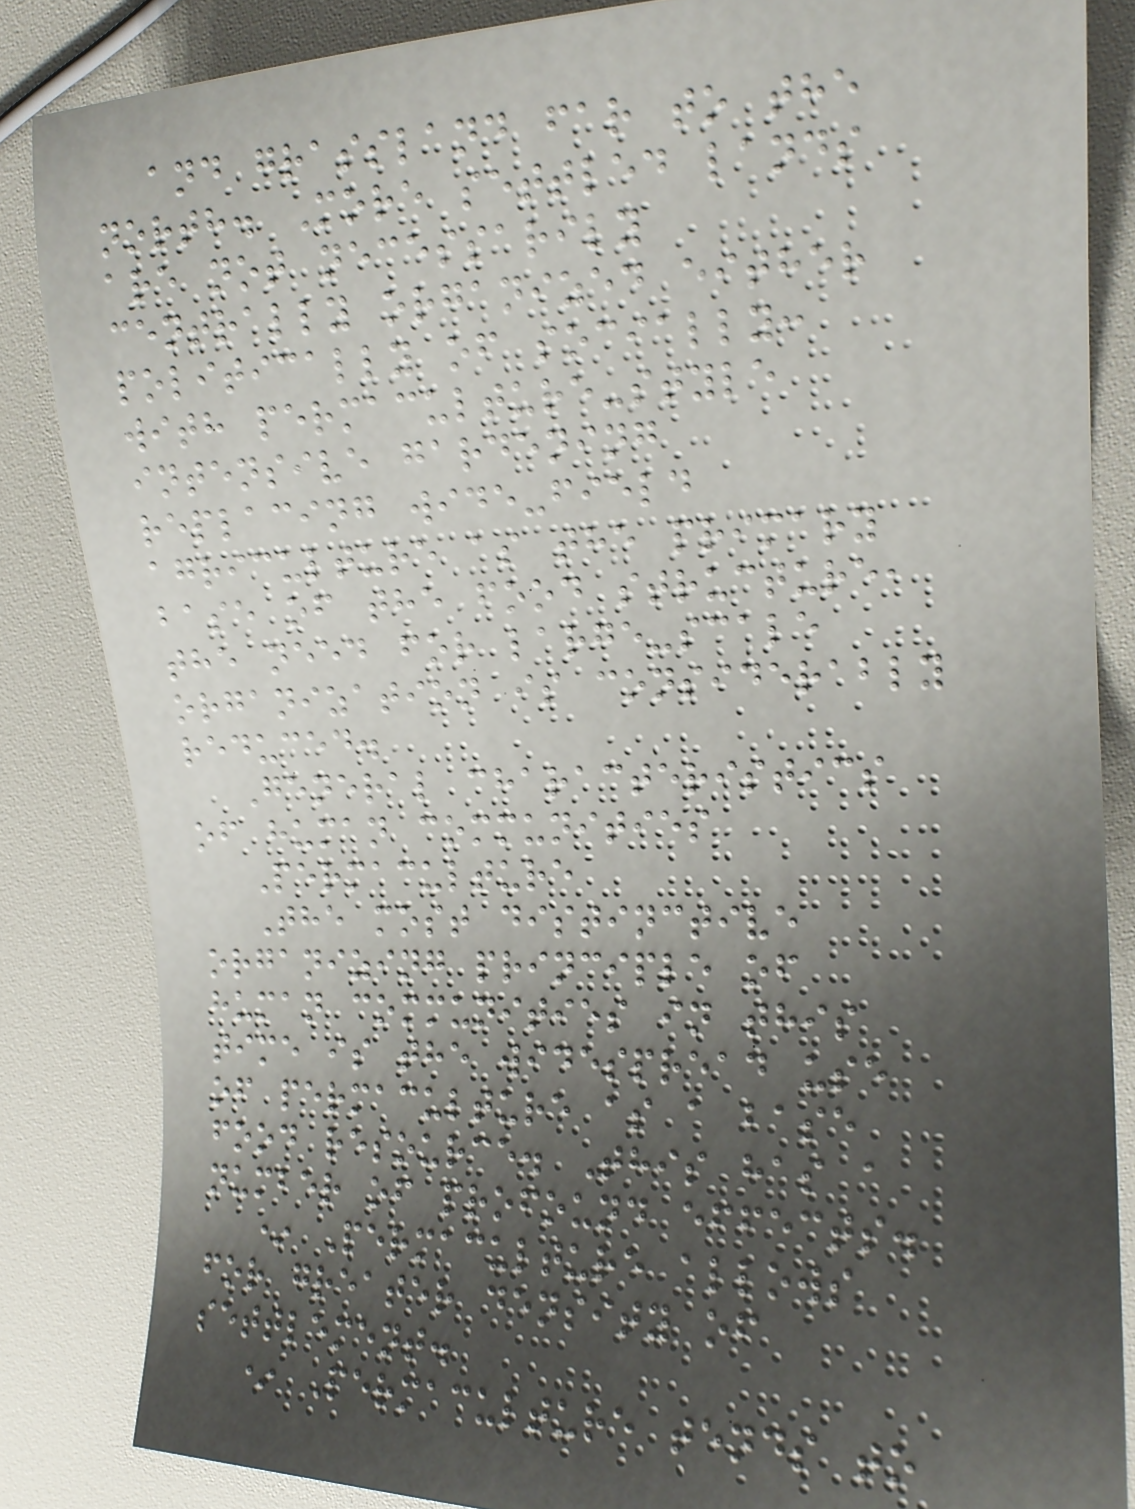and grassland far to the
north. More settled lands
are not necessarily
centrally organized either
politically of socially:
with permaculture-style
intensive gardening
replacing wide-field
agriculture as the primary
base of the food structure,
the need for large-scale
organization is considerably
reduced.
General characteristics
of human communities
Permaculture
The most distinctive
organizing principle of
human communities in this
time is the widespread use
of permaculture as a base
food resource. This has a
number of profound effects.
* Permaculture allows
for greater density of
settlement.
* Permaculture tends to
